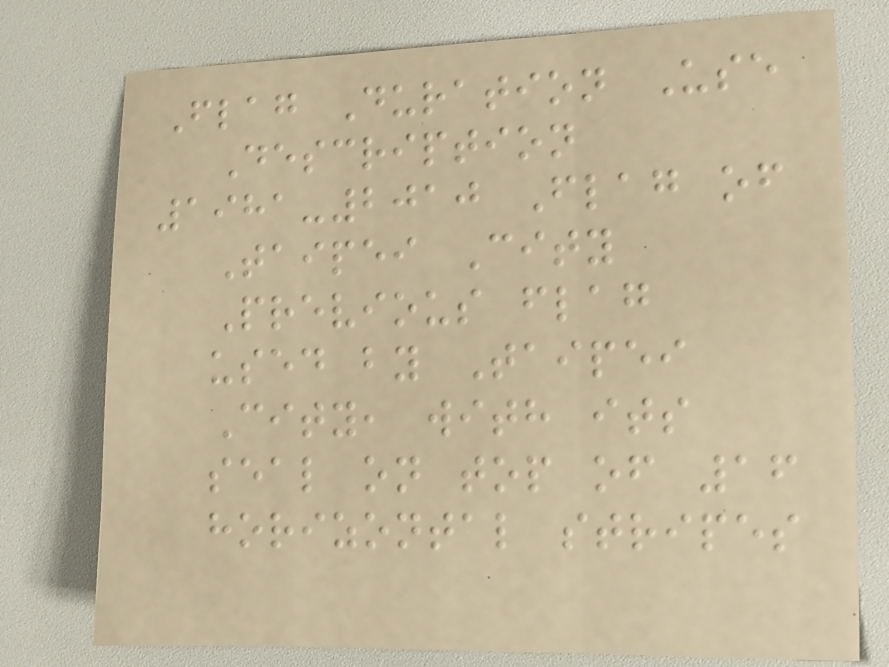Flag Duration Use
Description
1981-2010 Flag of
Taipei City
Previous flag
used by Taipei
City, with its
seal on top of 16
horizontal stripes
